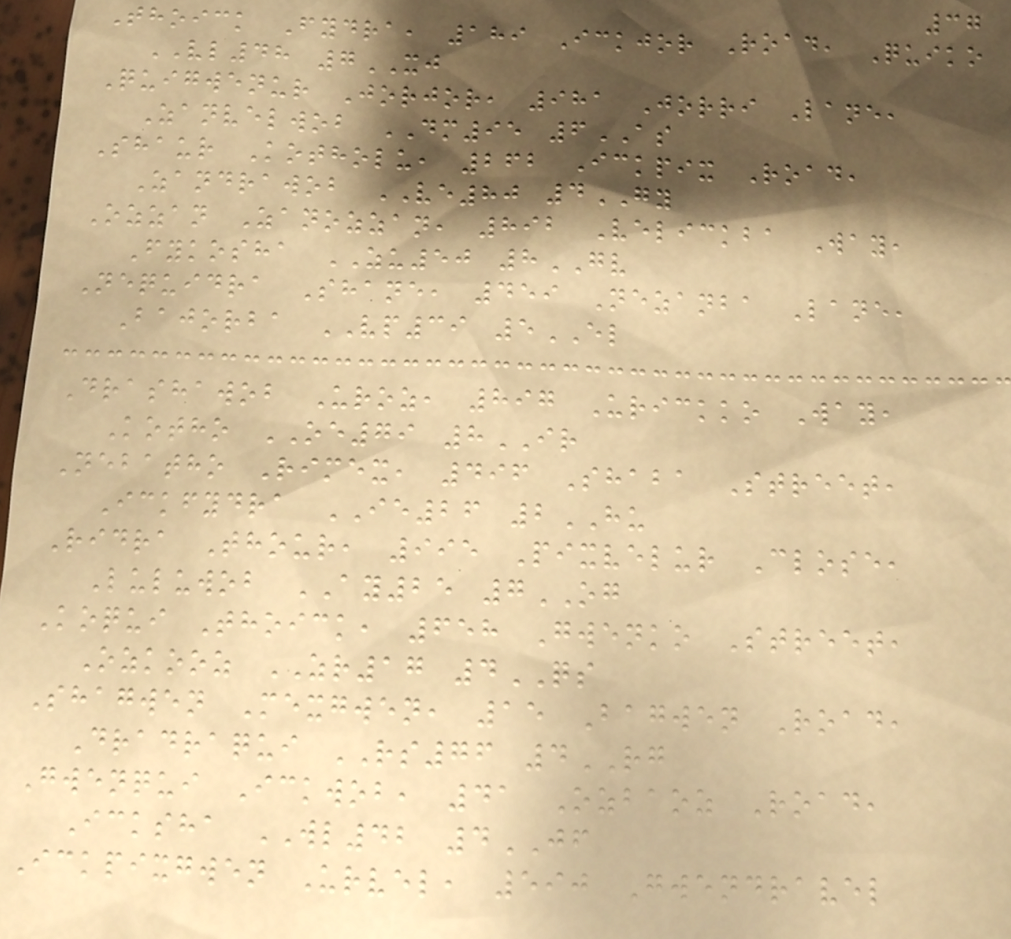37
Thoick Fydra, 189 Ickjor Road, Quiko
VL48 7XJ
Quigwenur Jorjor, 981 Jorri Lane,
Zanvelwob DM95 6AS
Shaur Kotholu, 262 Ickpix Road,
Zandrawob VE80 4GY
Ozzan Zanozzan, 892 Velickba Way,
Fykosha ZU50 8GV
Nequidra Shane, 459 Nezanba Lane,
Bajorba VP39 5EL
Drashawob Uroz, 897 Urickko Way,
Kotho OE79 8IR
Nebatho Rimex, 496 Shaba Street,
Ickfydra IE26 2HU
Ridra Thour, 995 Pixvelur Close,
Luluwob AY25 7OG
Koqui Thoick, 658 Gwenko Street,
Ozkooz ZR17 4QS
Shagwen Mexgwen, 15 Bagwen Road,
Dradraqui RS76 4RG
Gwenqui Ickwob, 41 Ozbaoz Road,
Icksha WL42 4JF
Ickpixgwen Urvel, 590 Gwendravel
